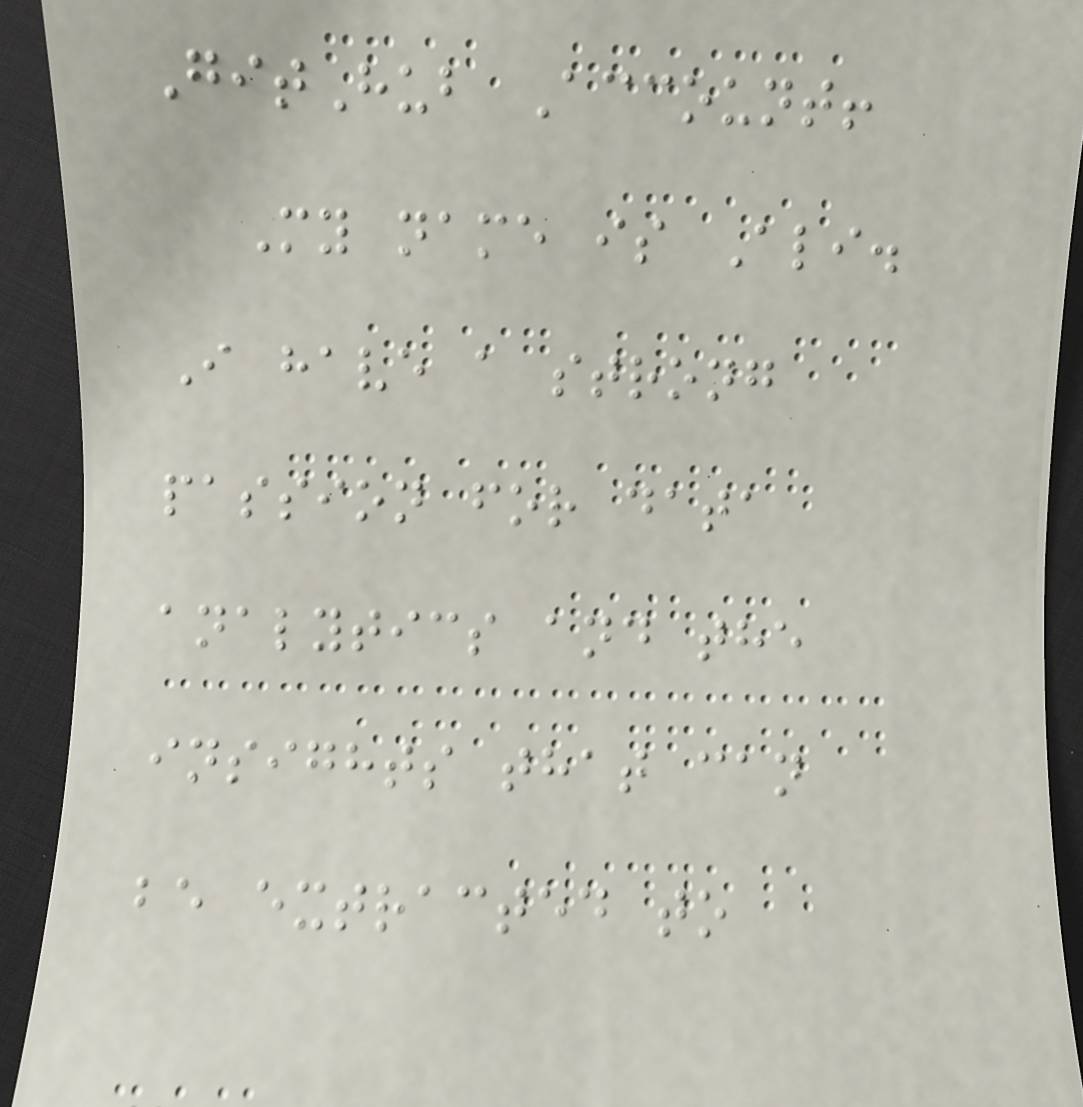GitHub Account!
My name is Ali.
I have a strong
passion for data
analytics and the
insights that can
be extracted to
